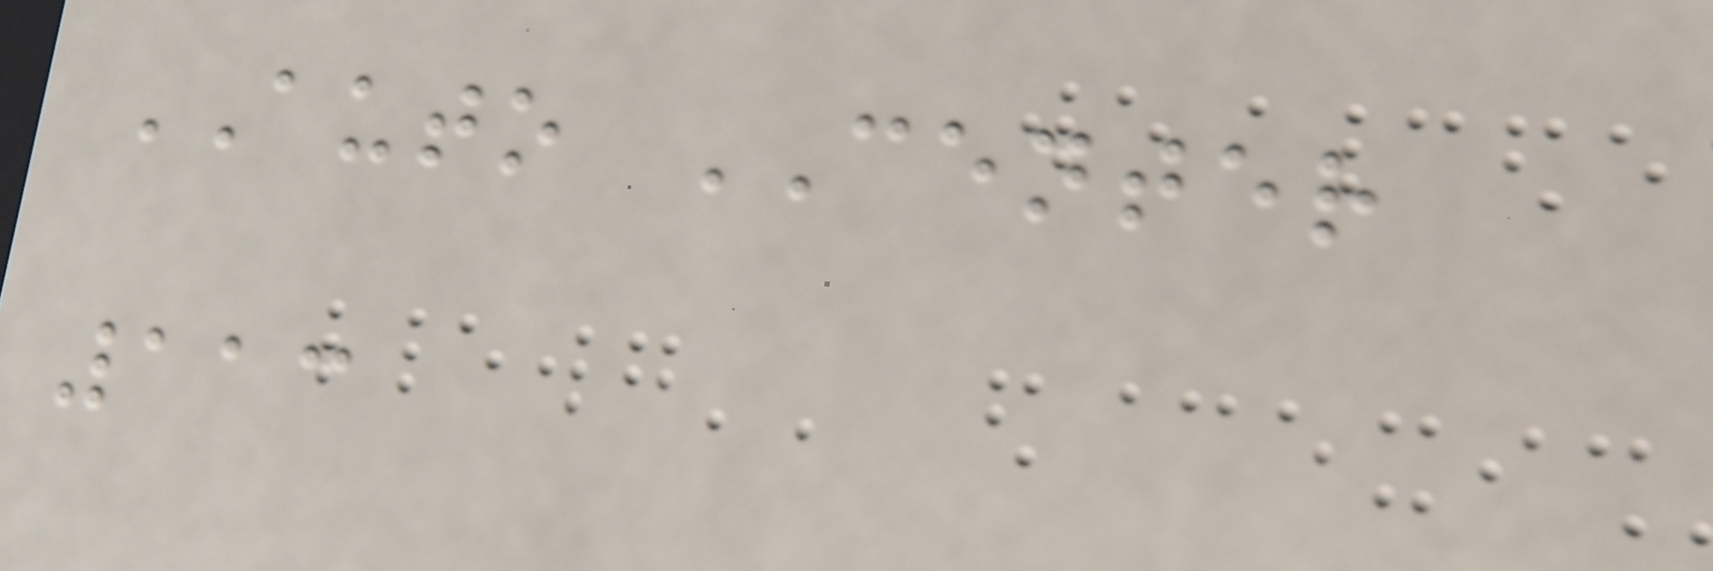AUTO CENTER
113
